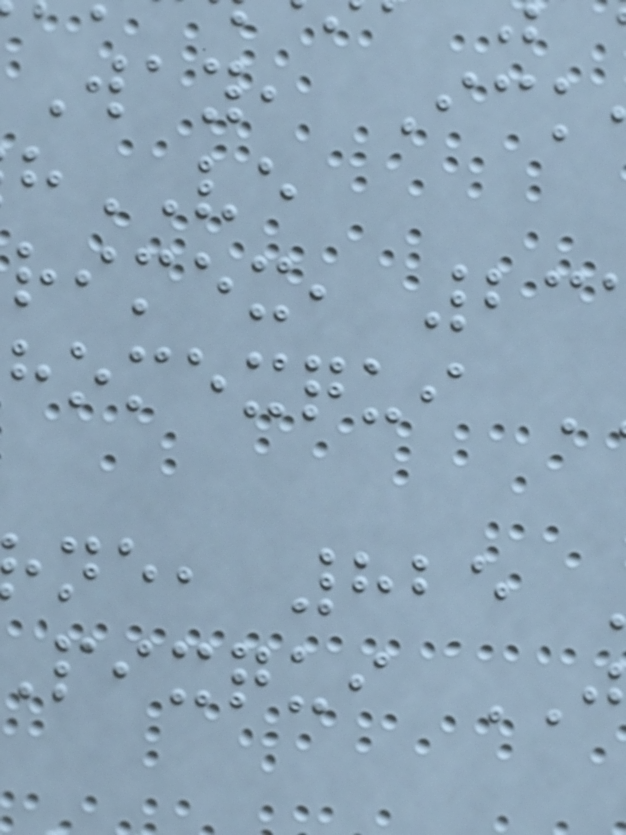Way, Ick
VE
rimex, 23
homexqui
ne, 825
pixqui
